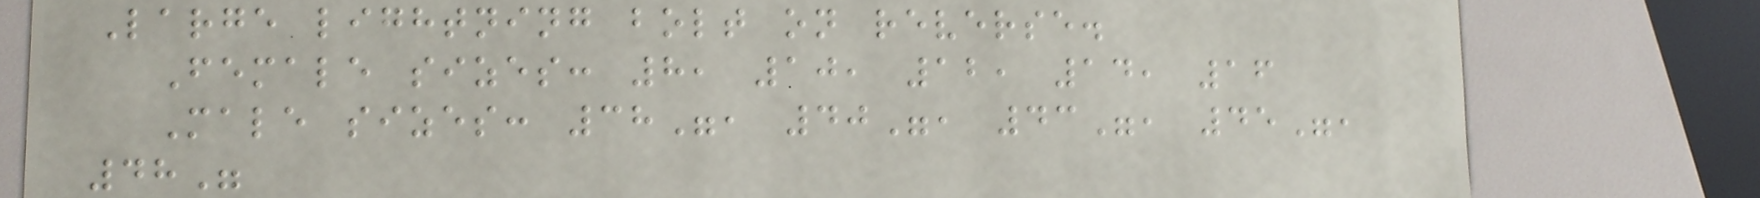Large lightning bolt on reverse.
Female sizes: 8, 10, 12, 14, 16
Male sizes: 38", 40", 43", 45",
48"
